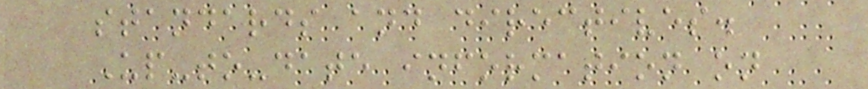standards and directives.
Up-to-date information on
